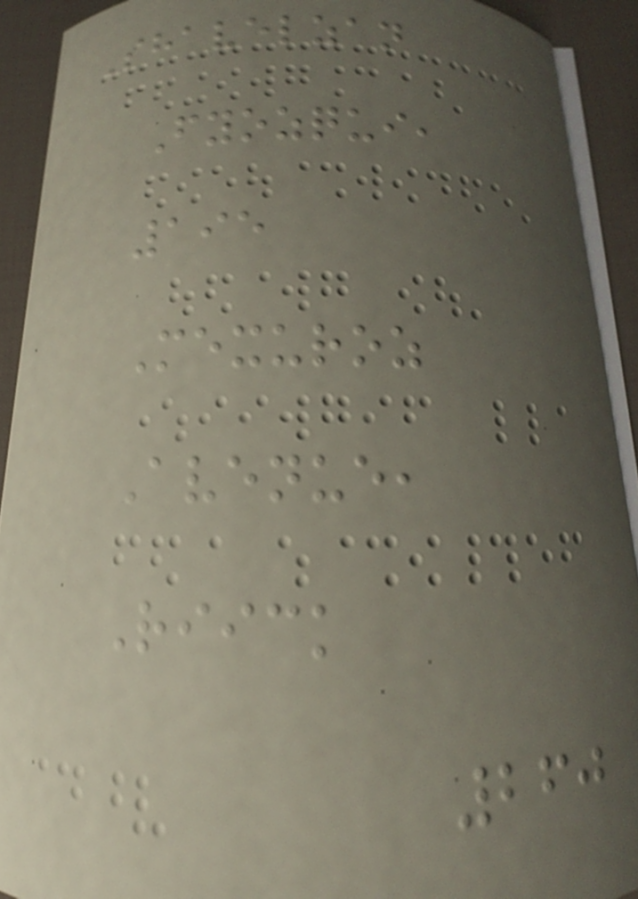Shavelzan
Fyozqui,
195
Mexuroz
Avenue,
Riick
260
